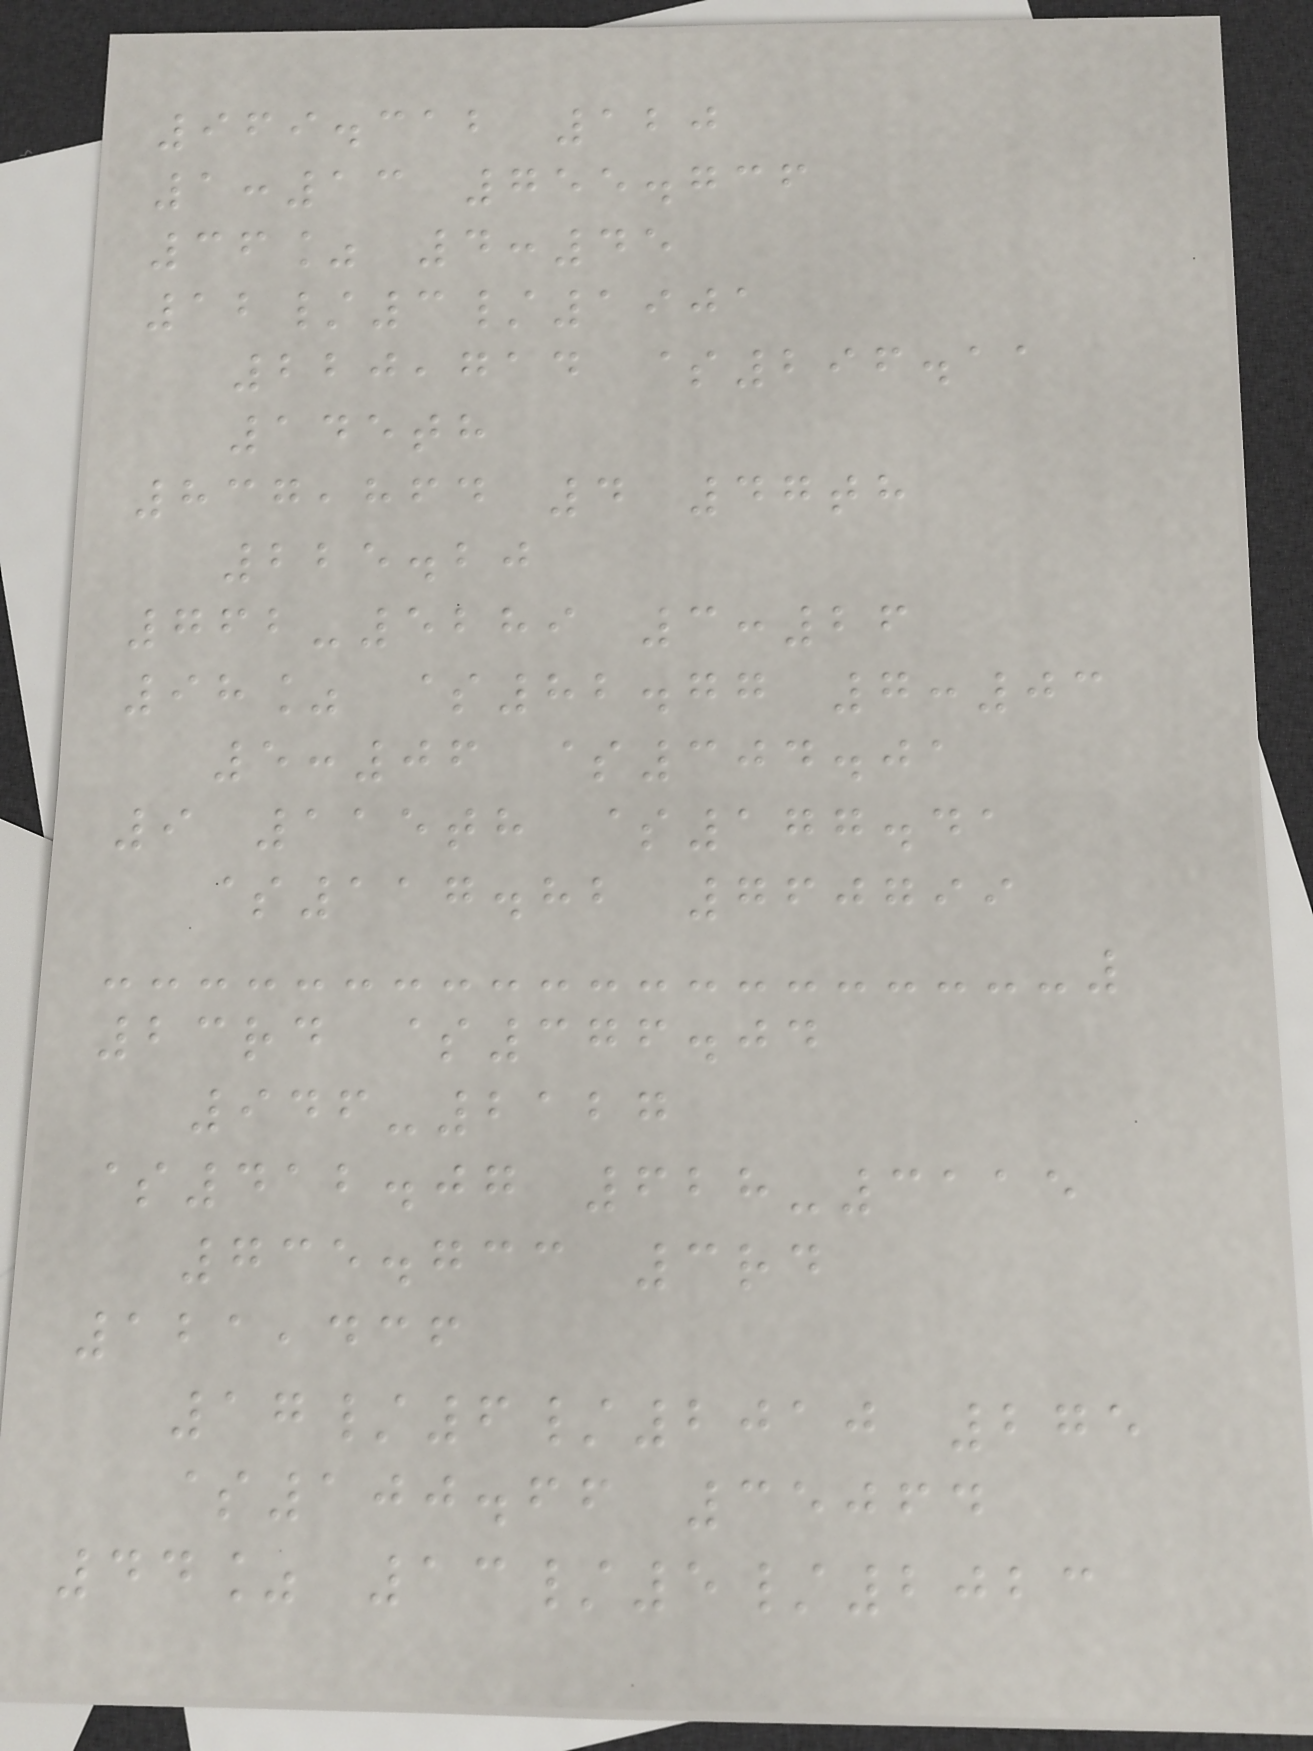969.312 120
1:13 755.736
36% 4:45
12/3/1901
220,714 $296.11
145th
837,864 4 47th
225.20
762-5289 3:26
98% $82.77 7:03
5:06 $304.01
9 115th $177.41
$117.82 760799
23rd $376.04
946-2127
$412.07 628-3115
735.733 3rd
121,436
17/6/2010 275
$100.66 35064
44% 13/5/2023
